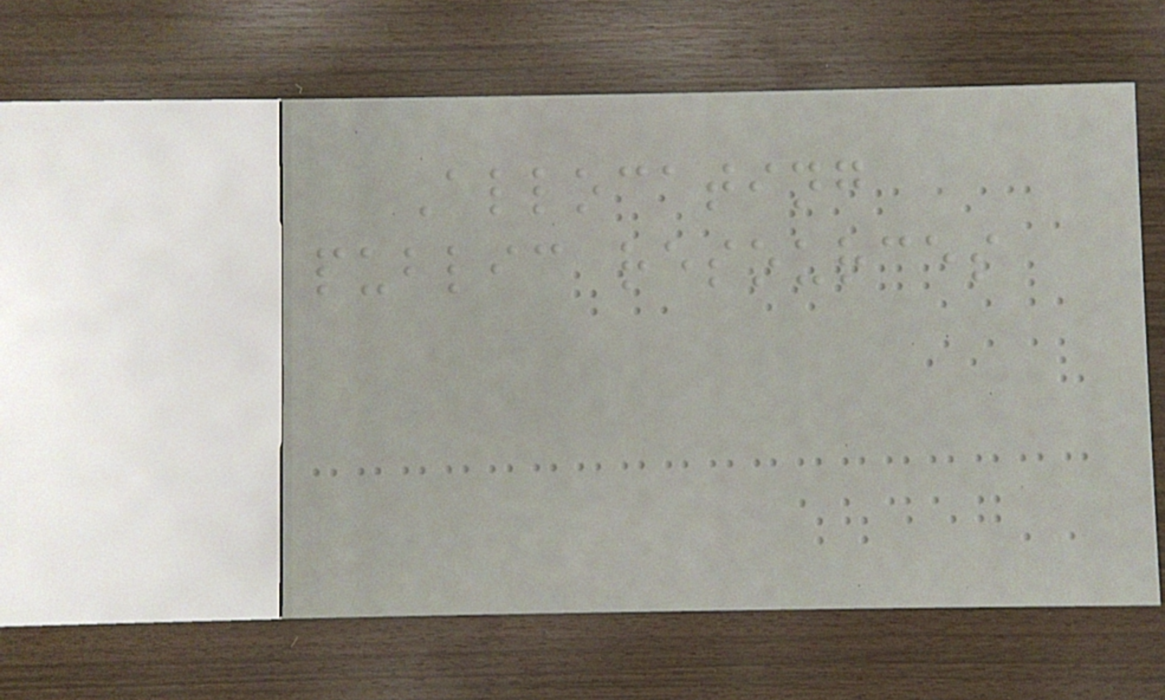Allocating
public resources
